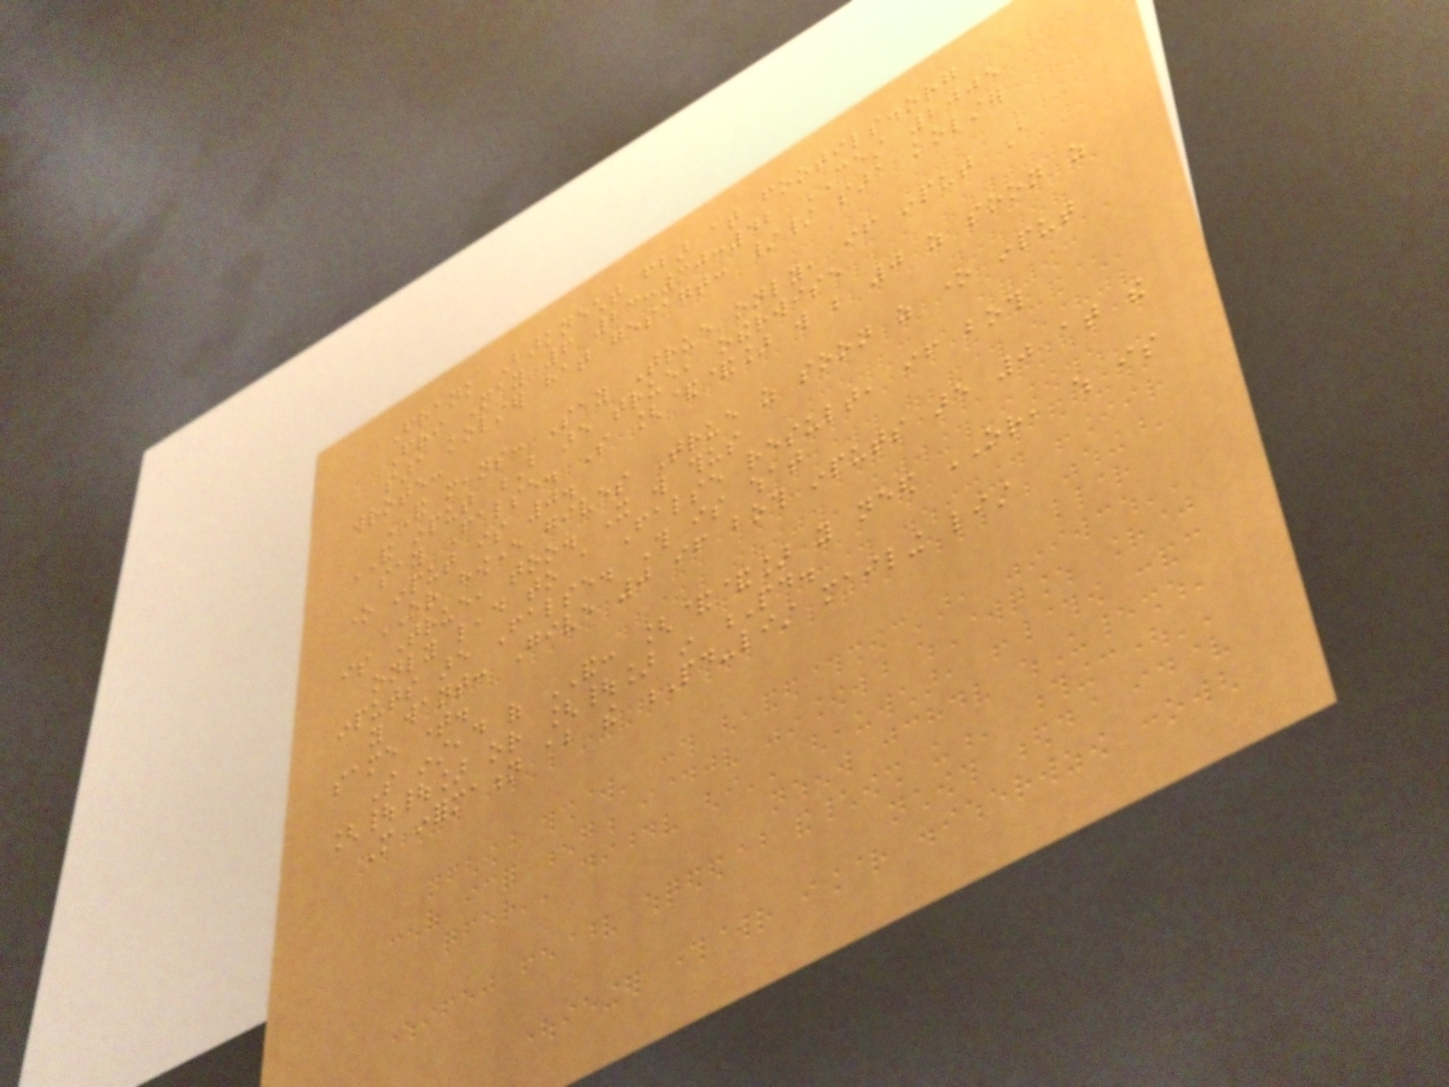Frank Barknecht fbar at footils.org
Fri May 6 23:30:42 CEST 2005
sara kolster hat gesagt: // sara kolster
wrote:
AND means: Say True only, if input A
AND input B are true, otherwise
say False. So [&&] will be 0 as soon as
one input is 0.
OR however gives True as soon as one input
is True, too. It will thus
only lead to a False result, if both
inputs are False. This is what
you want: Give 0 if both inputs are 0 at the
same time.
So instead of AND: [&&] you need OR, which is
[||] or [|] in Pd.
More information about the Pd-list mailing list
